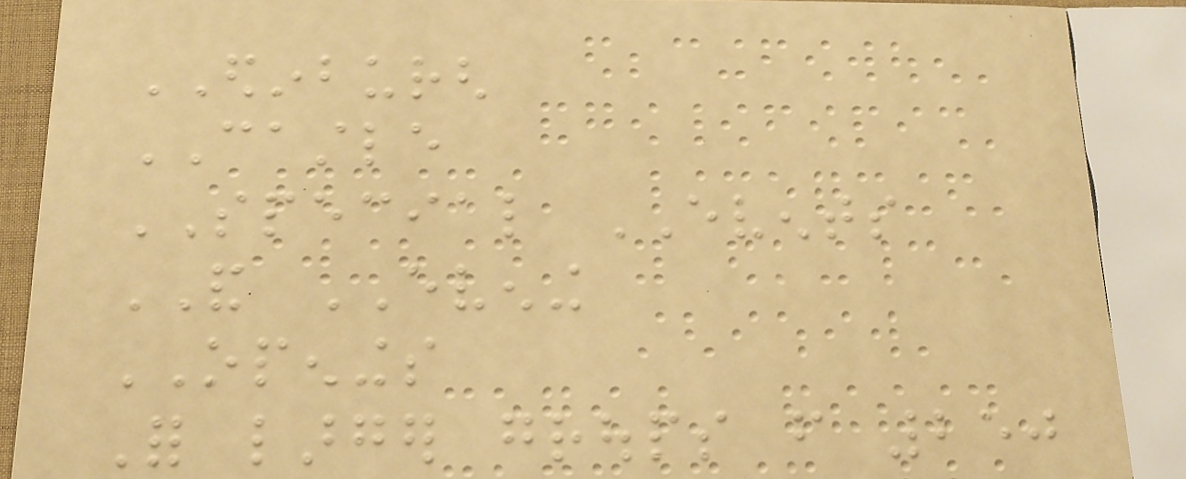EDINBURGH
CASTLE
SPECIAL EVENTS
AND EVENING
OPENINGS
For larger groups from 250
